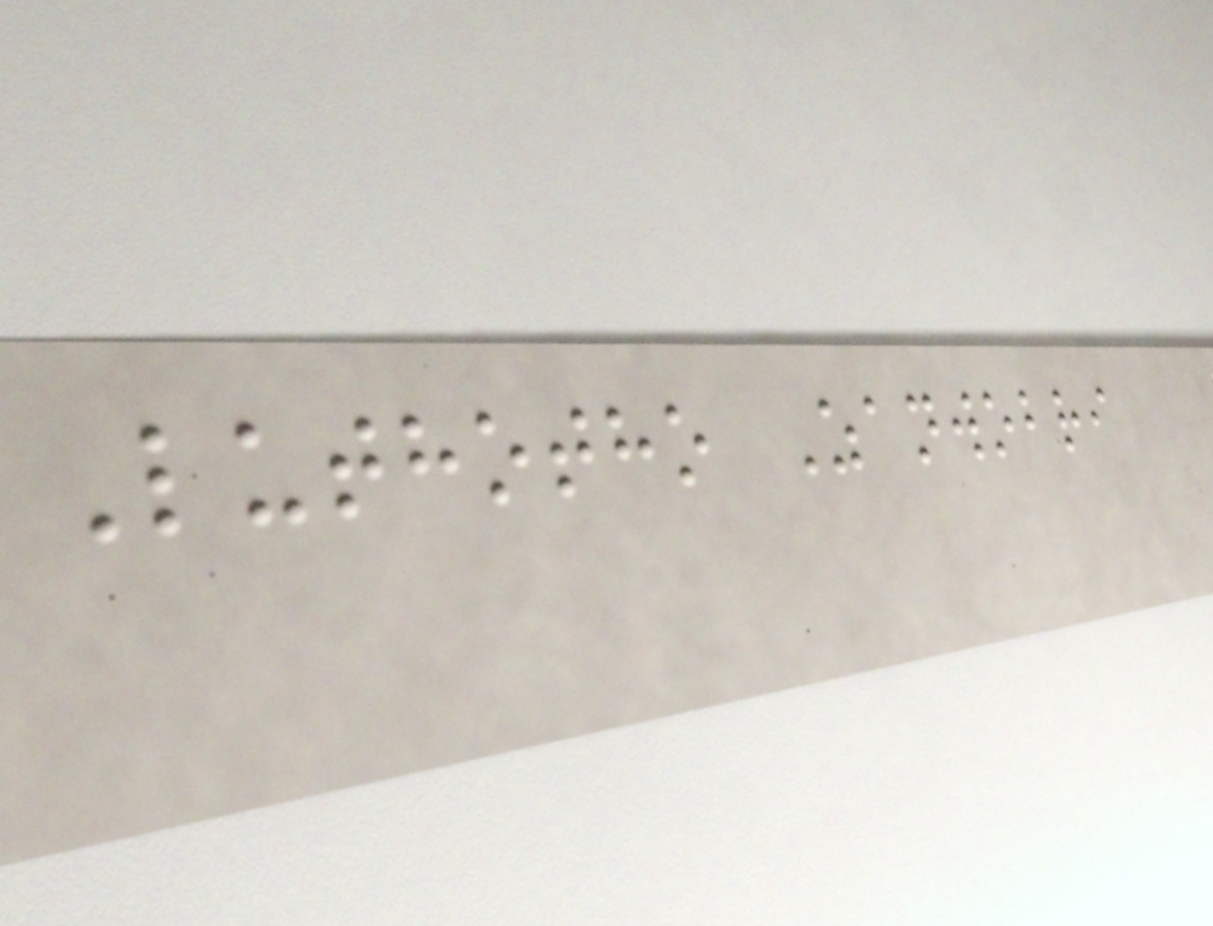Luthotho Zanwobri
